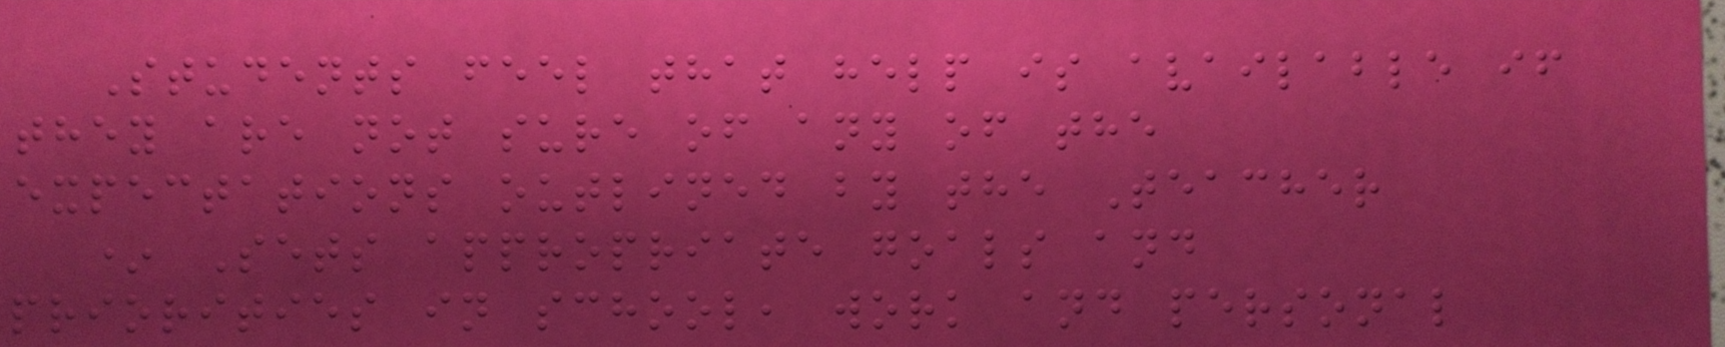Students feel that help is available if
they are not sure of any of the
expectations outlined by the Teacher
* Sets appropriate goals and
priorities in school, work and personal
